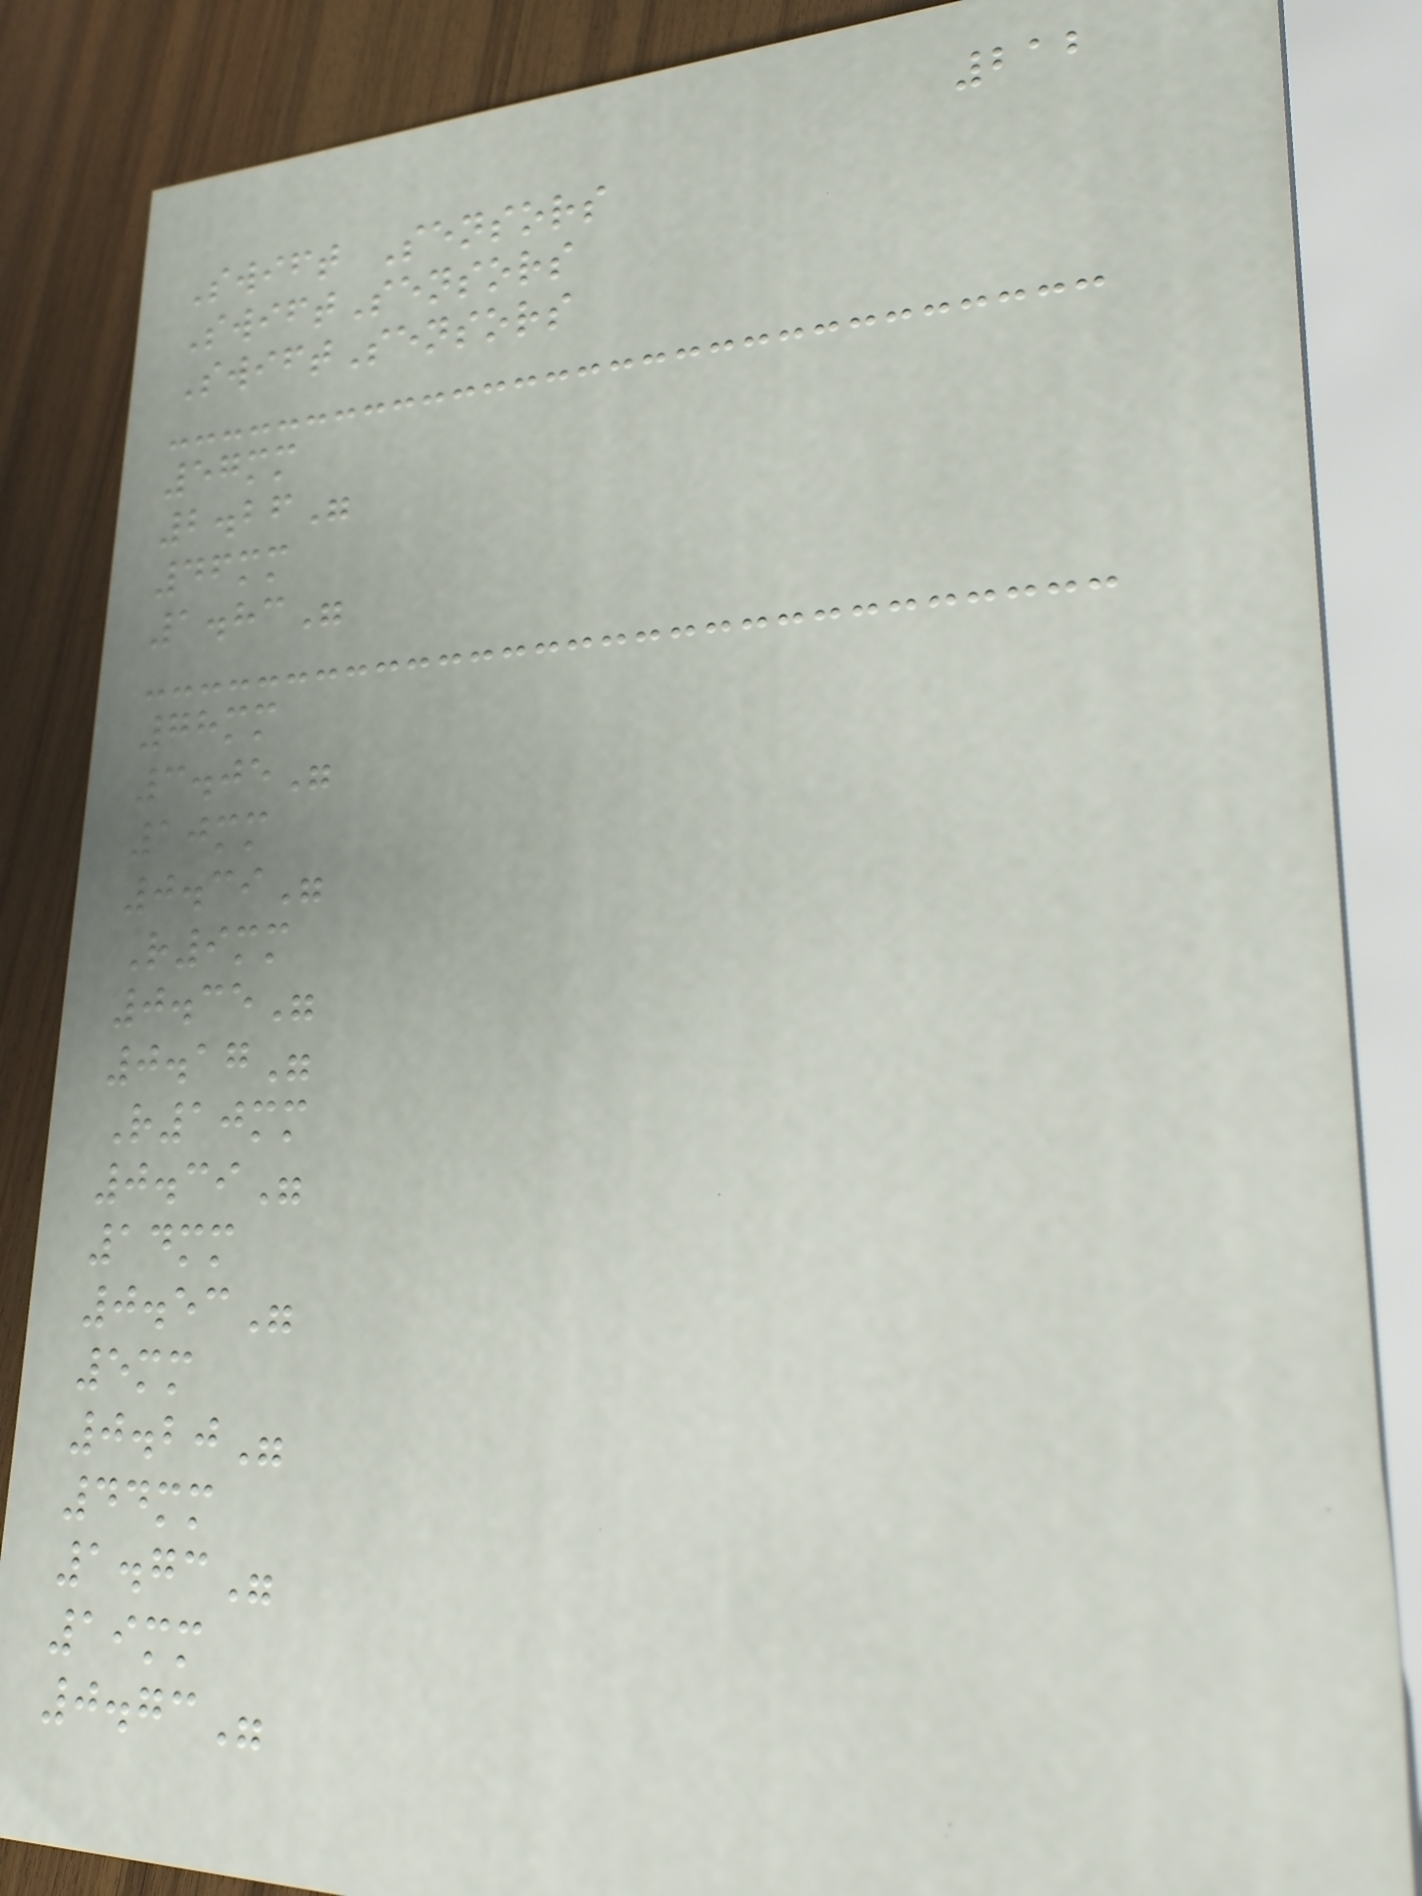212
Swift Sensors
SwiftSensors
SwiftSensors
57mm
2.26"
46mm
1.83"
78mm
3.05"
10mm
0.39"
R9mm
0.35"
0.17"
R10mm
0.39"
14mm
0.53"
5mm
0.20"
44mm
1.73"
19mm
0.73"
